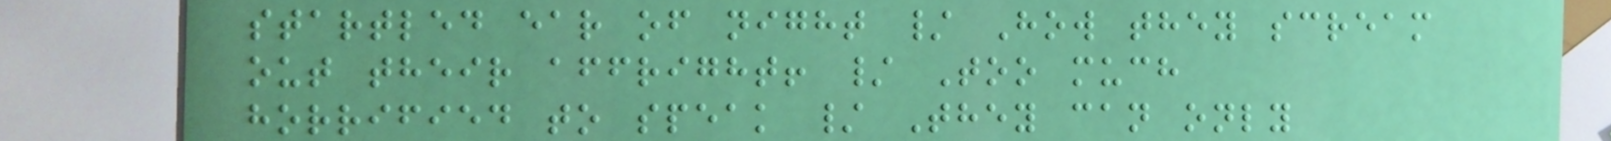startled ear of night / How they scream
out their affright! / Too much
horrified to speak / They can only
